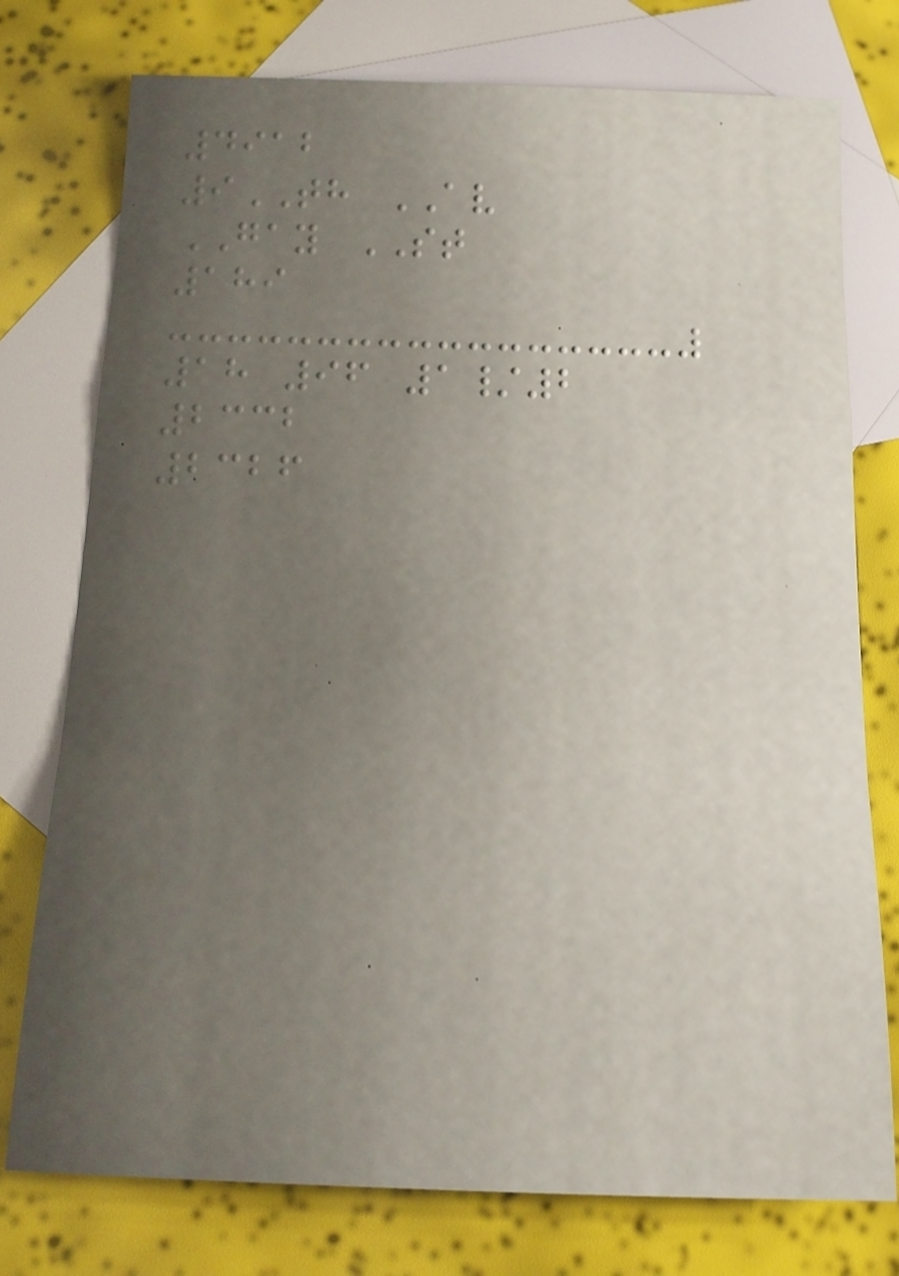4912
9TH AV
GAY ST
189
18 96 1/2
2332
2326
